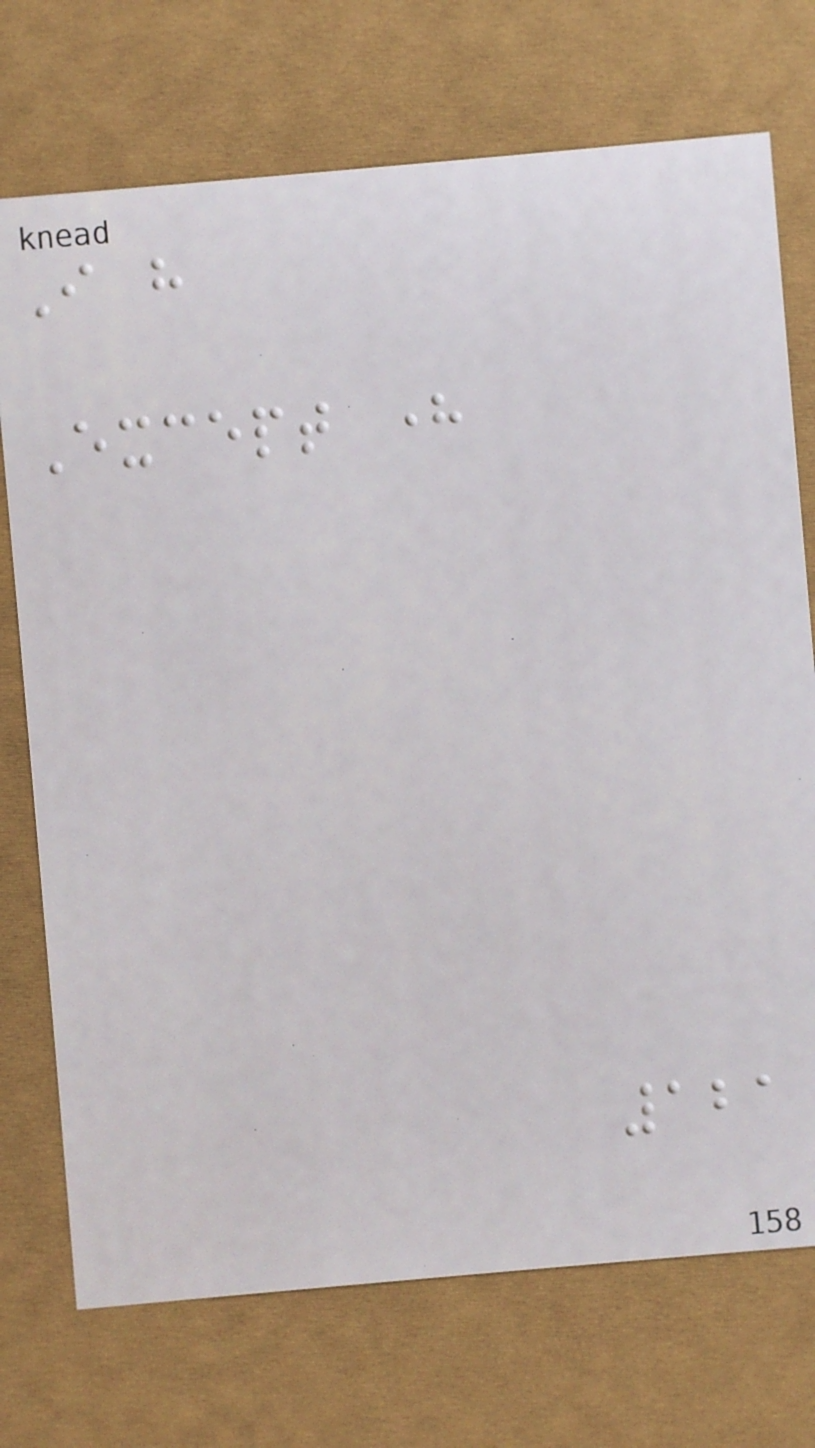I have
Except here
121
